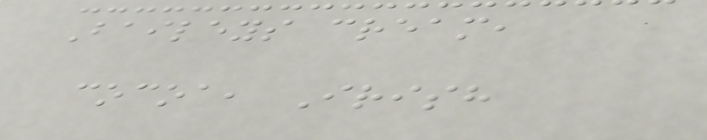Baileys cream,
cocoa, Irish
